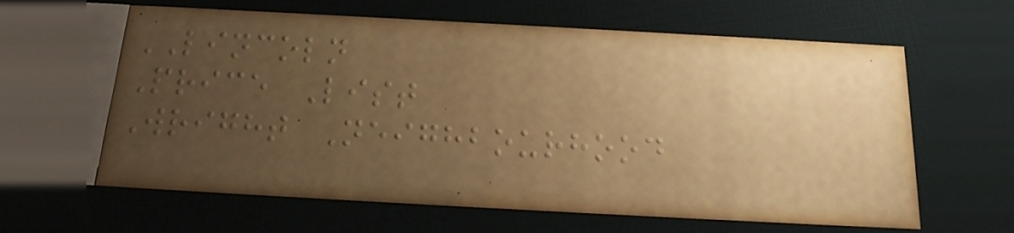LINCOLN
Price List
Wright Neighbourhood
